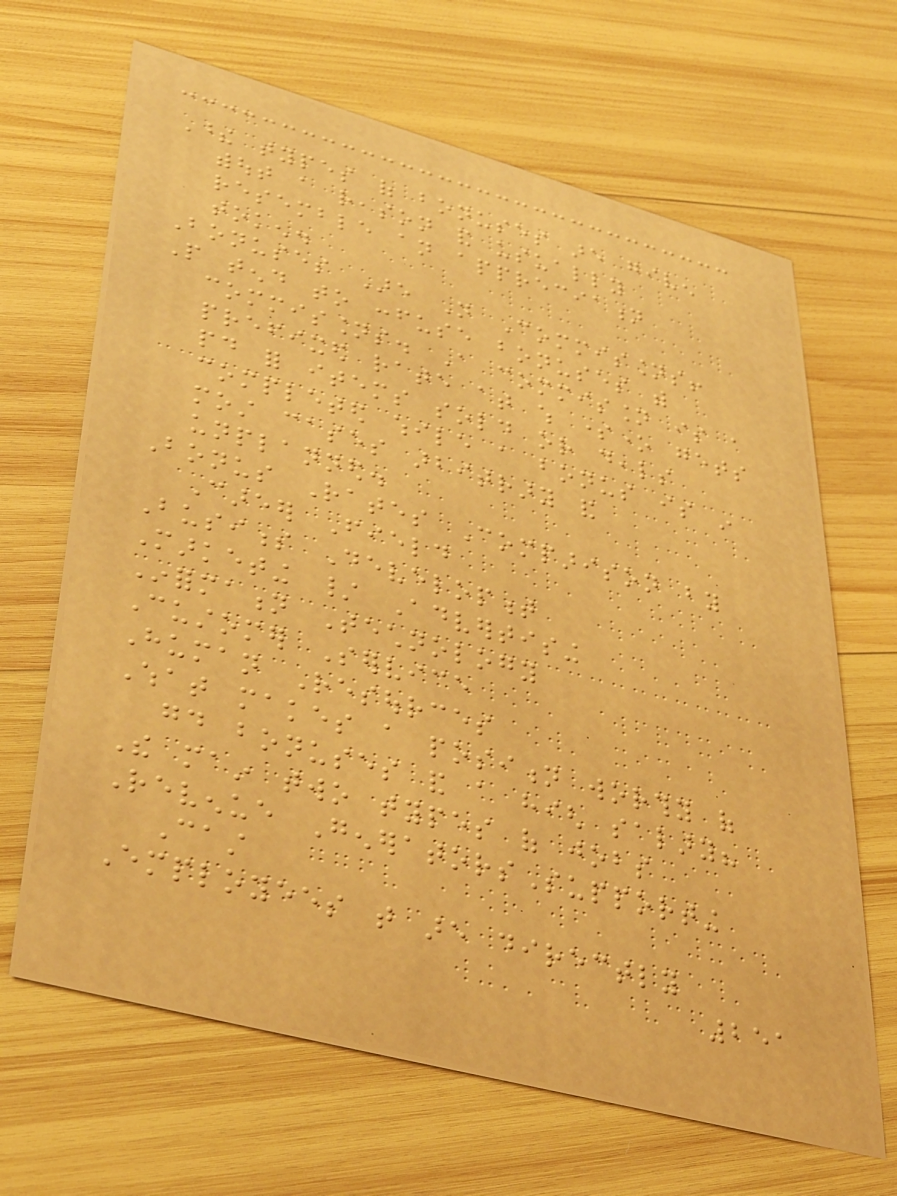These types of bonuses are given
without a reason and usually
resemble an appreciation
token.
Bonuses Are Not Commissions!
People tend to confuse bonuses with
commissions. A commission is a
prefixed rate at which someone gets
paid for items sold or deals
completed while a bonus is in
most cases arbitrary and
unplanned.
Bonus Rates Comparison by
Career Field
Business Development
Marketing / Advertising
Information Technology
Customer Service
Human Resources
What makes a position worthy of
good bonuses and a high salary?
The main two types of jobs
Revenue GeneratorsSupporting
Cast
Employees that are directly
251
